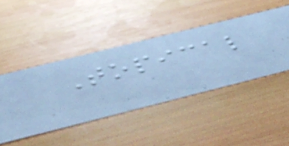Topical
